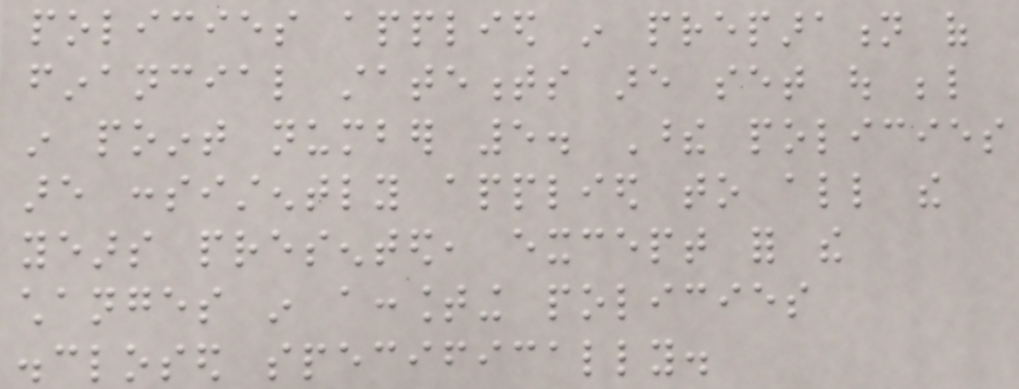policies applied in preparation of
financial statements are set out below
in point number 5. These policies
are consistently applied to all the
years presented, except for the
changes in accounting policies
disclosed specifically.
